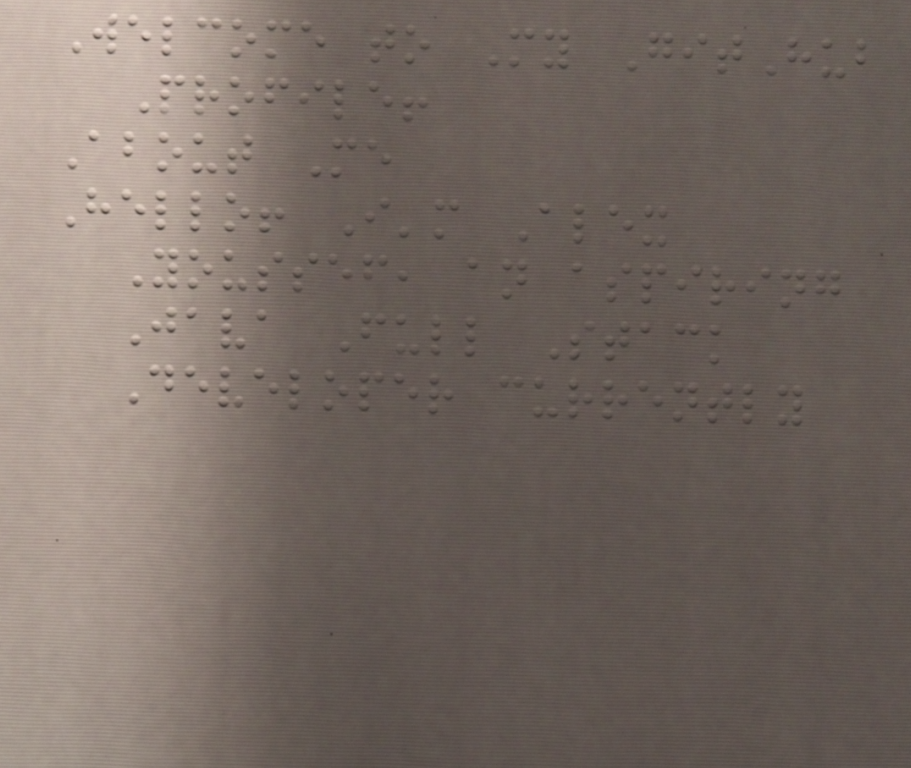Welcome to My GitHub
Profile!
About Me
Hello! I'm Alex
Youssef, an aspiring
Java Full Stack
Developer currently
